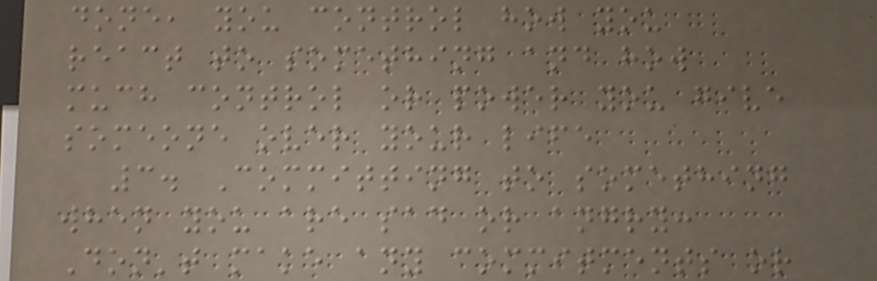done, you control how you
react to something and how
much control or power you give
someone over your life
3. Committing to something
when you are sad or angry:
Don't make any commitments or
